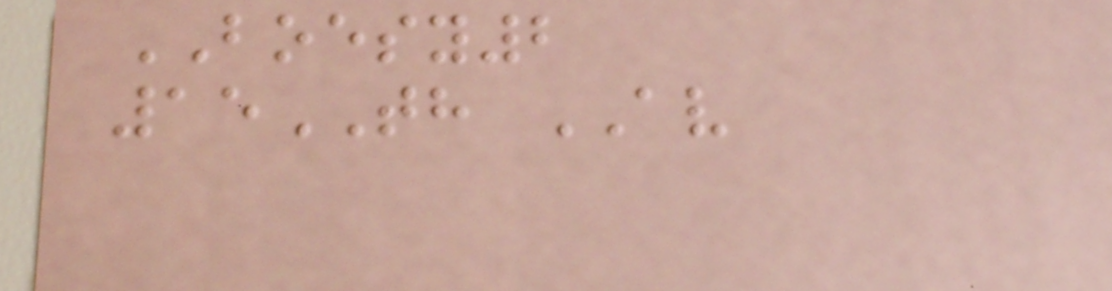BOESY2
15TH AV
